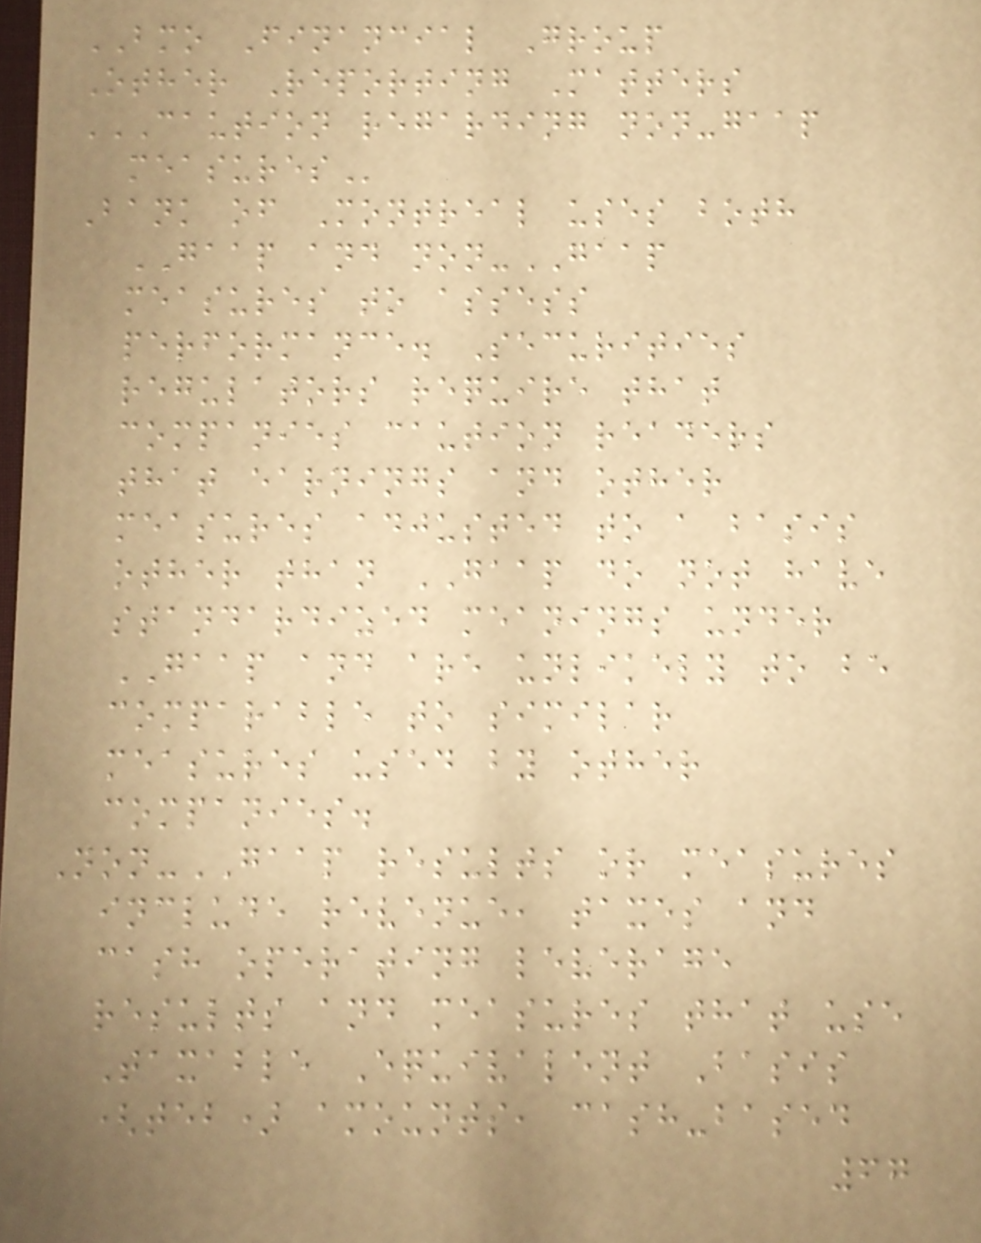BMO Financial Group
Other Reporting Matters
CAUTION REGARDING NON-GAAP
MEASURES
Bank of Montreal uses both
GAAP and non-GAAP
measures to assess
performance. Securities
regulators require that
companies caution readers
that earnings and other
measures adjusted to a basis
other than GAAP do not have
standardized meanings under
GAAP and are unlikely to be
comparable to similar
measures used by other
companies.
Non-GAAP results or measures
include revenue, taxes and
cash operating leverage
results and measures that use
Taxable Equivalent Basis
(teb) amounts, cash-based
67
